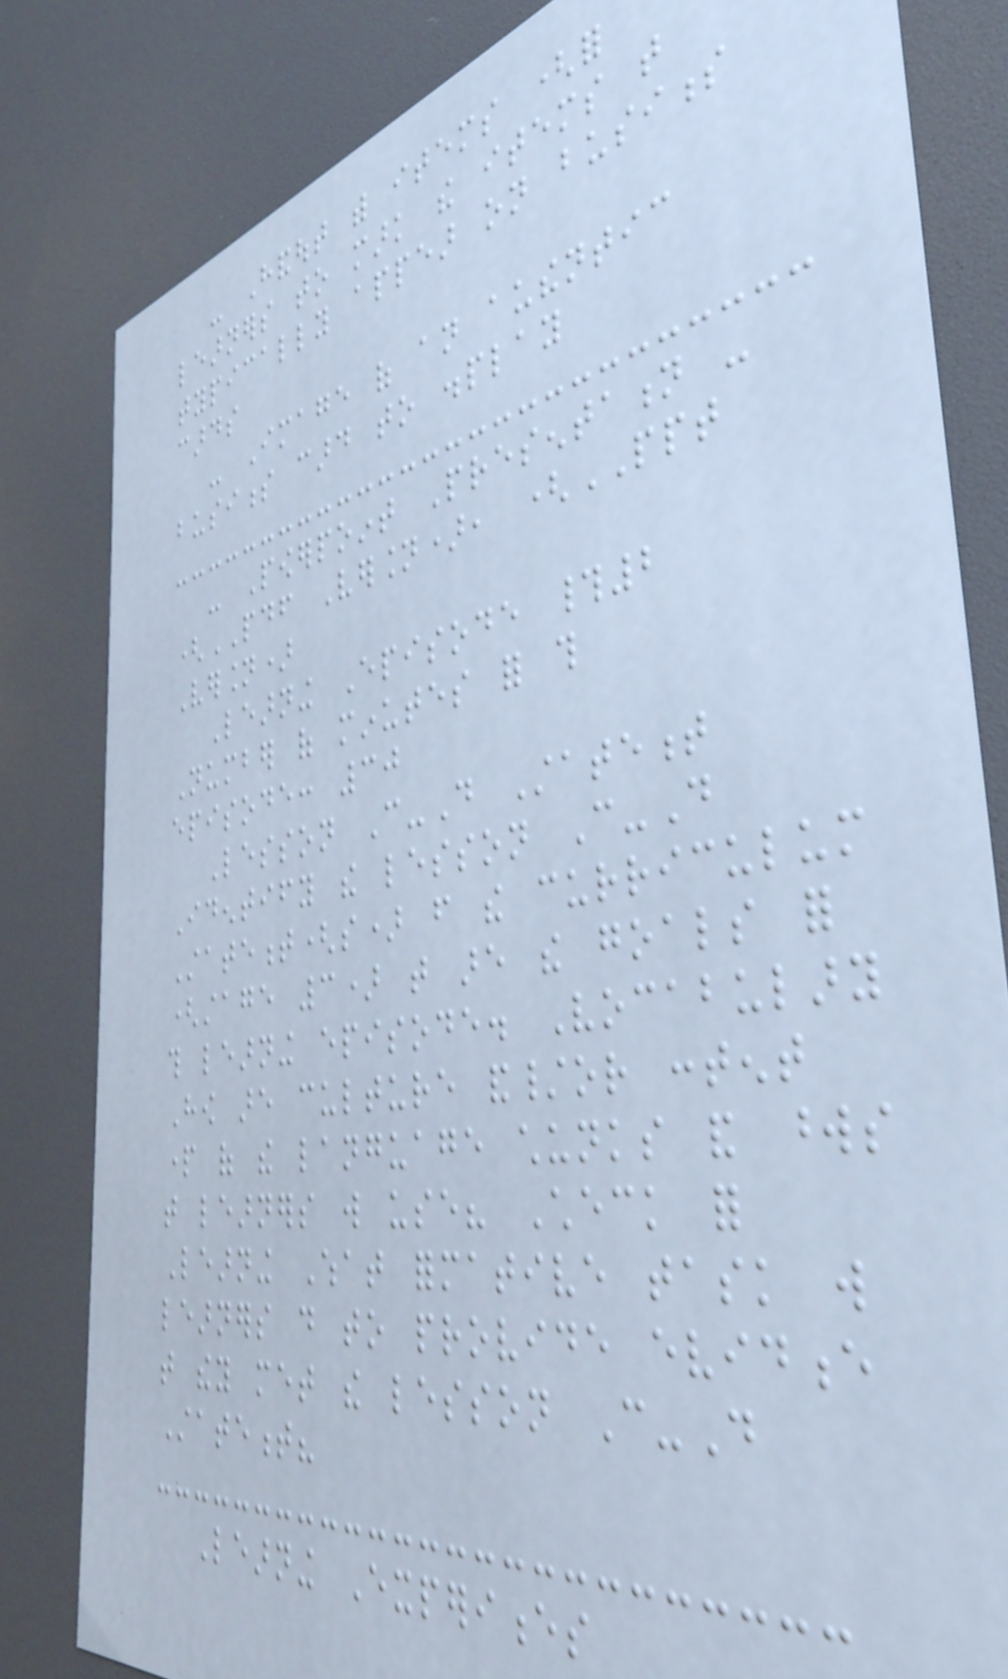- Handout with items (for
learners to mark the items that
typically appear on business
cards
- Image of an authentic
business card to display
- Powerpoint Presentation -
(PDF Version), (PPT
Version)
Learning Episode #2
Number of minutes for this
episode: 30
Lesson Can-Do Statement
Identify the lesson Can-Do
Statement(s) from the curriculum
(stage 3) that are the goals for
this learning episode. Vocabulary
How are culture and/or content
part of the language chunks and words
that learners will use? Check for
Learning What formative task will
learners do to provide evidence
that they met the lesson Can-Do
Statement?
Learning Experiences
